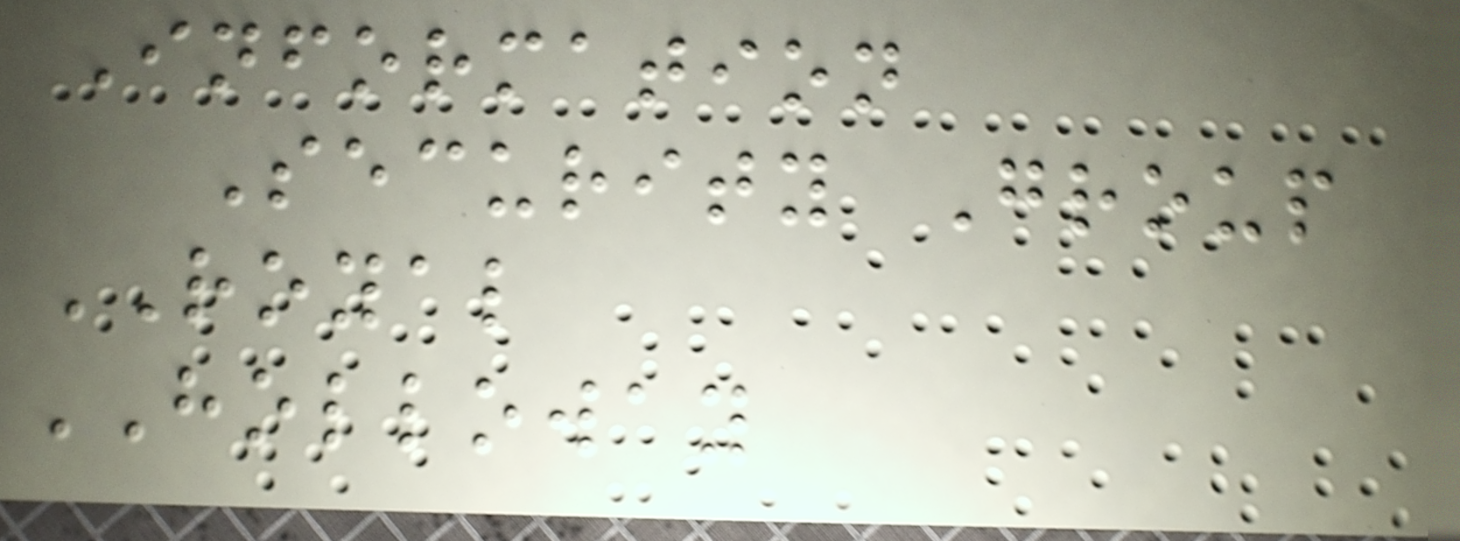Information
Security Group
ROYAL
HOLLOWAY
